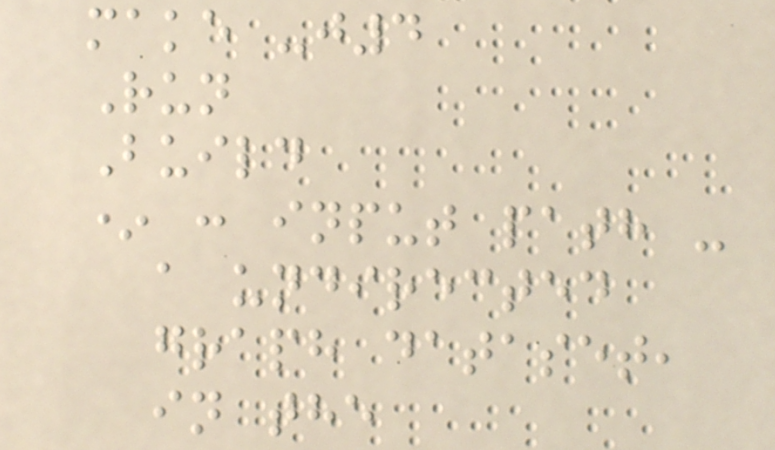make -j4
Run
Build
* : input path -
a undirected
graph dataset,
in the
